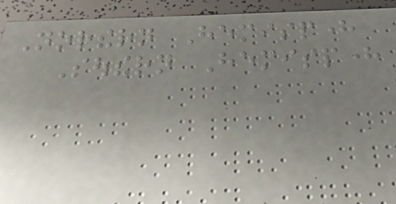Northern Hemisphere
Southern Hemisphere
